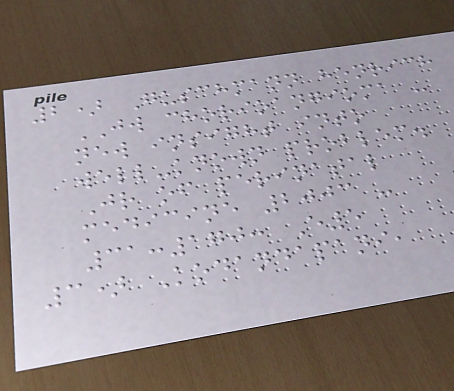2) Guschmann henrich
JW chorioangioma -
new insight into
well-known problem.
Jr of perinatal
medicine 2003 -
31:170: E5
3) Kodandapani,
